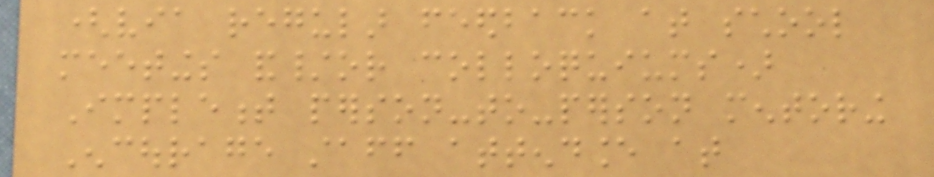(via regular feedback at school
meetings and/or colloquiums)
Implement person-to-person mentoring
Encourage staff attendance at
